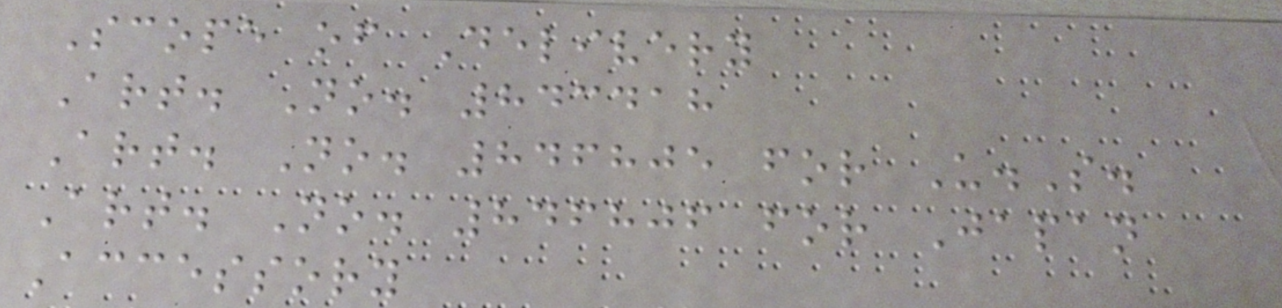Scope of Delivery
Art. No. 843418
Art. No. 846805 for U.S.
Art. No. 846806 for Japan
Accessory
